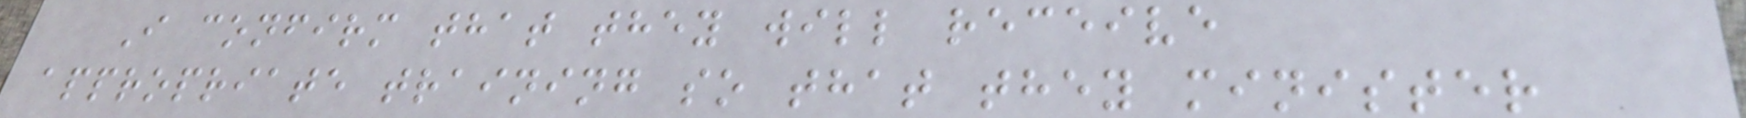I confirm that they will receive
appropriate training so that they minister
